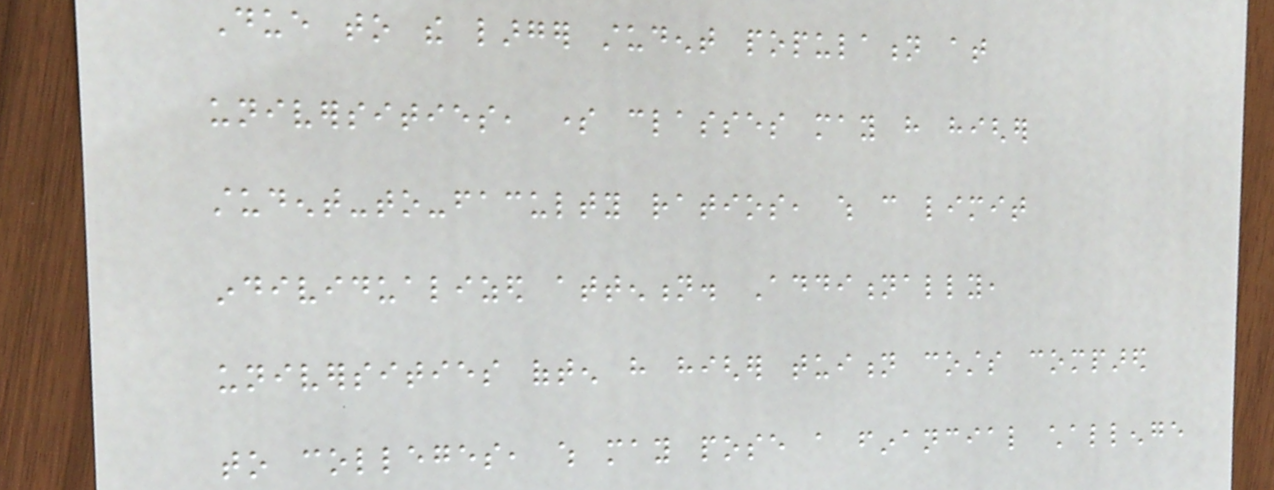Due to the larger student population at
universities, some classes may have higher
student-to-faculty ratios, which can limit
individualized attention. Additionally,
universities often have higher tuition costs compared
to colleges, which may pose a financial challenge
